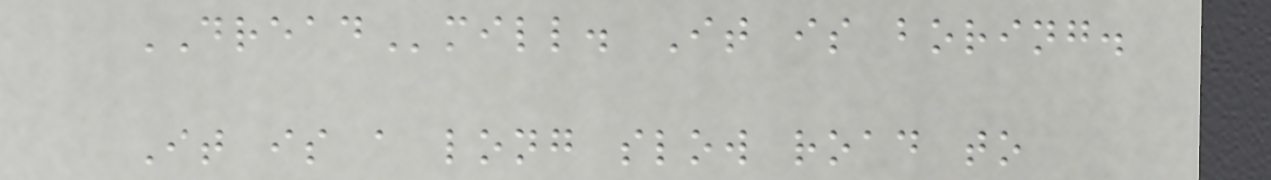DREADmill. It is boring.
It is a long slow road to
